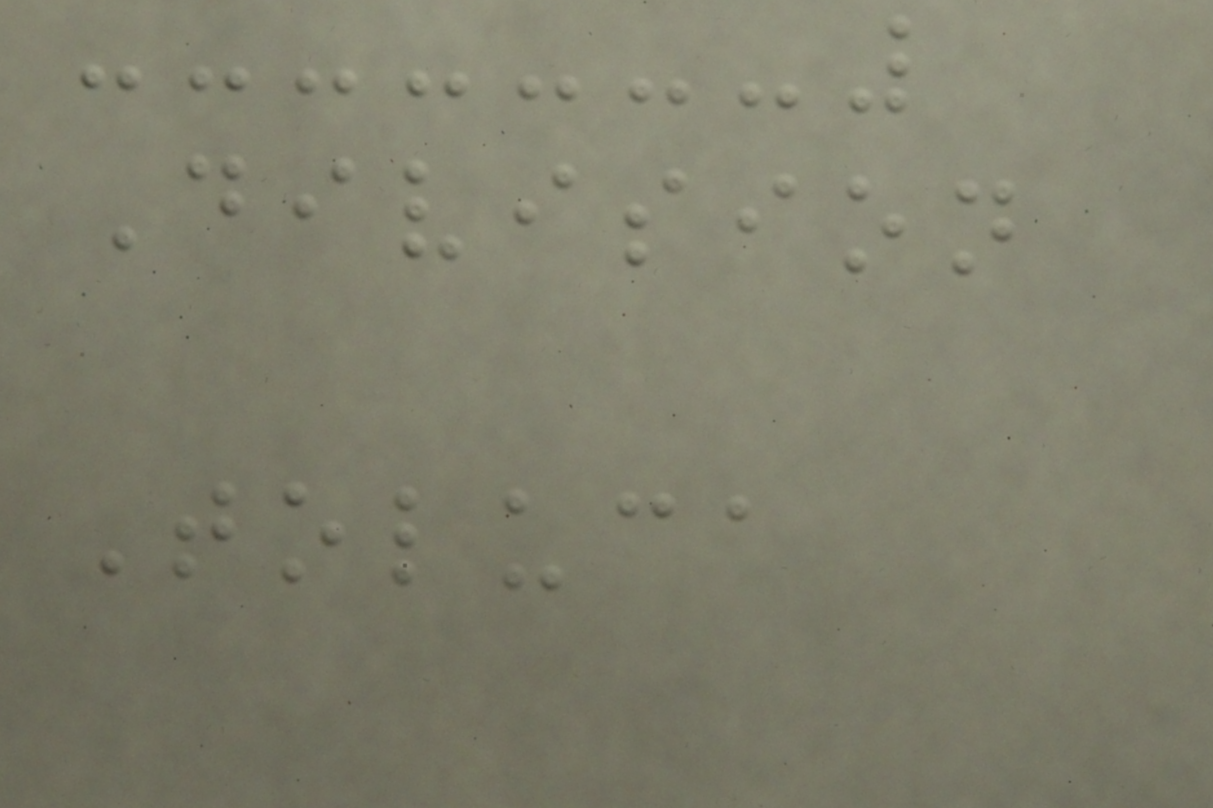Division
Toluca
